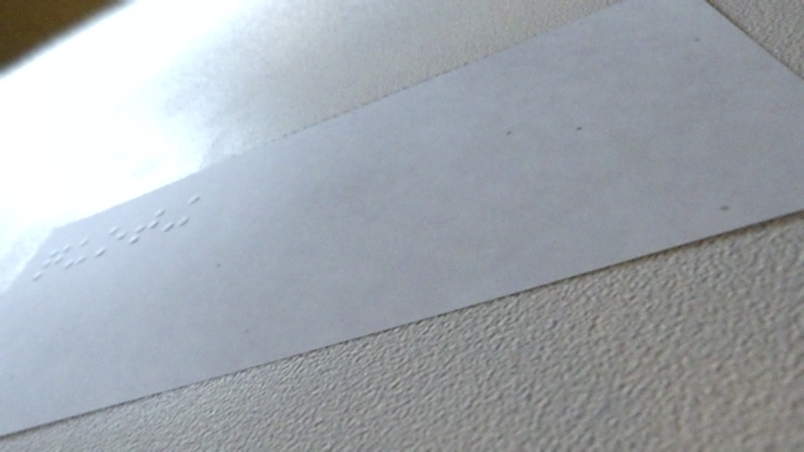quoting
